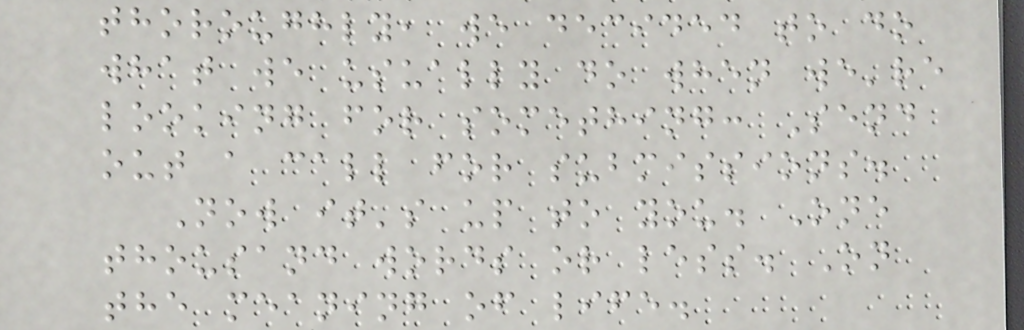thoroughly, we decided to do
what we usually do when we're
looking for something: Send
out a call for submissions.
Now it's up to you. One
thousand words or less. On
the meaning of life.
